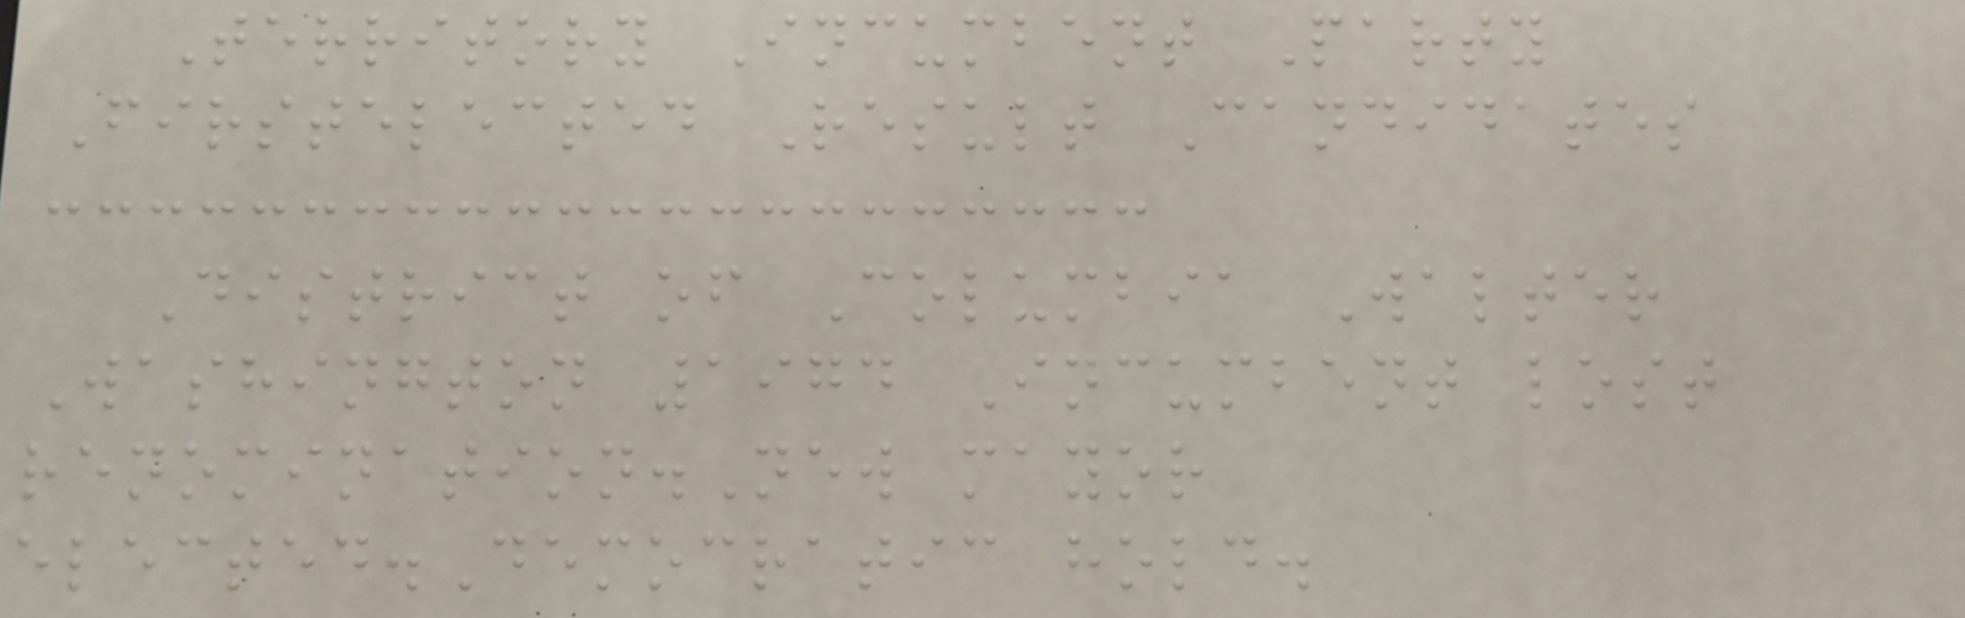Territory Incumbent Party
Firstelected Result Candidates
District of Columbia Walter
Washington 1974 Incumbent lost
renomination.New mayor
elected.Democratic hold.
